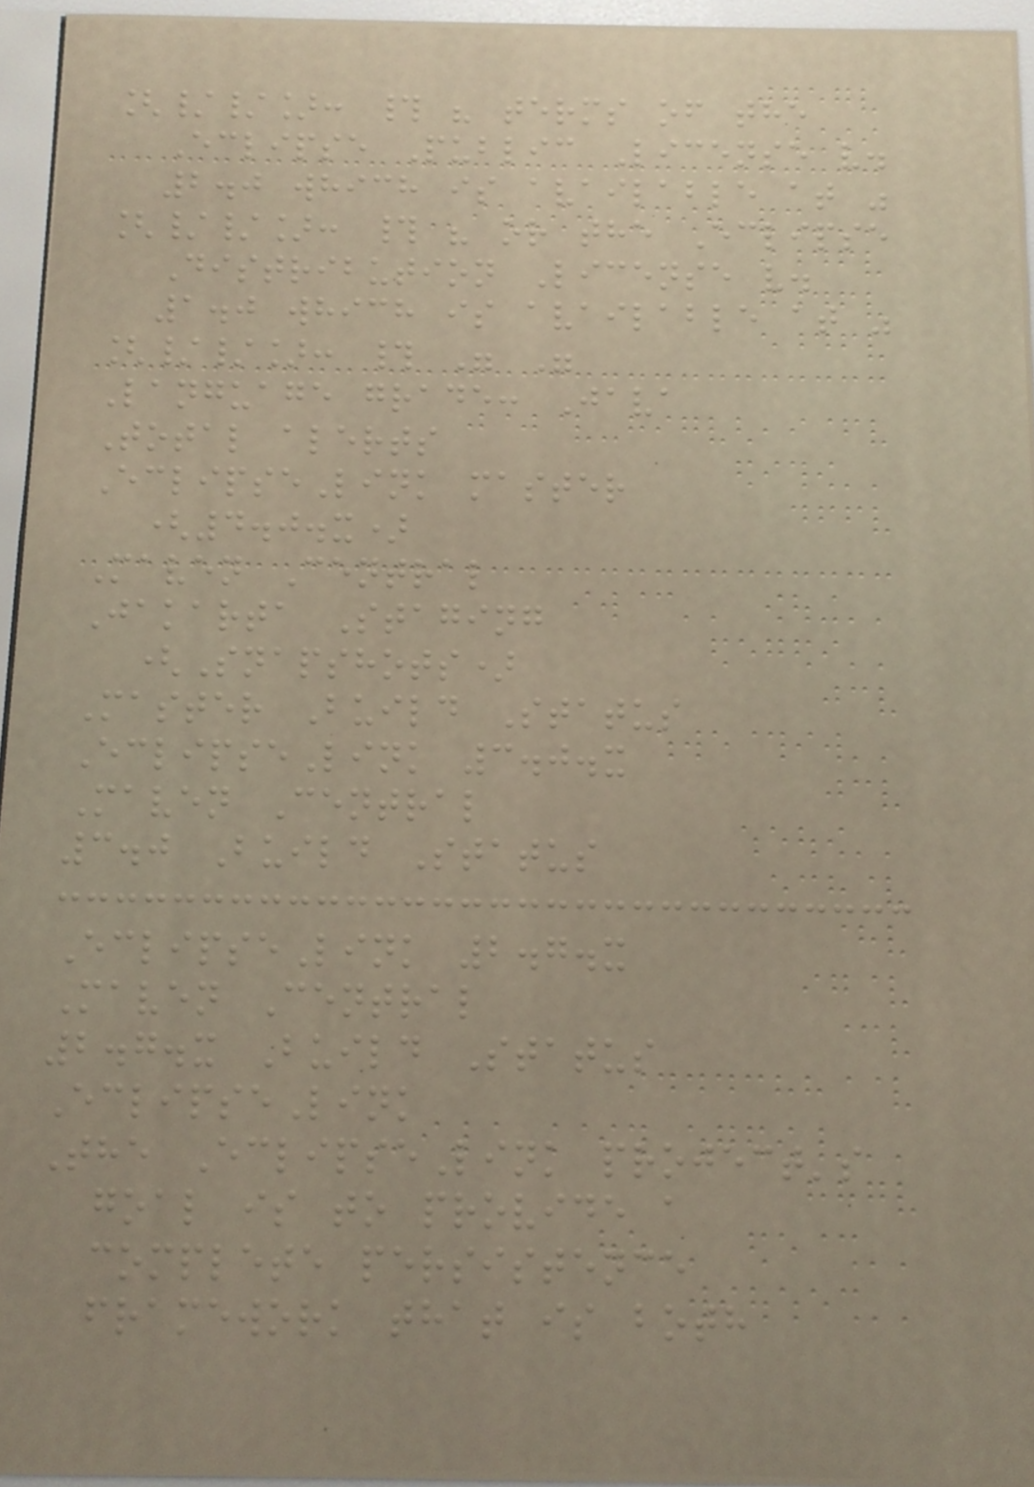[//]: # " terms of the
Eclipse Public License v.
2.0 which is available at "
[//]: # " or the Eclipse
Distribution License v.
1.0 which is available at "
[//]: # " "
Language grade: Java
Total alerts
EclipseLink master
(4.0.x)
Maven Central
Jakarta Staging
(Snapshots)
Master Build Status
EclipseLink 3.0.x
Maven Central
3.0 Build Status
EclipseLink 2.7.x
Maven Central
2.7.x Build Status
EclipseLink
The EclipseLink project's
goal is to provide a
complete persistence
framework that is both
